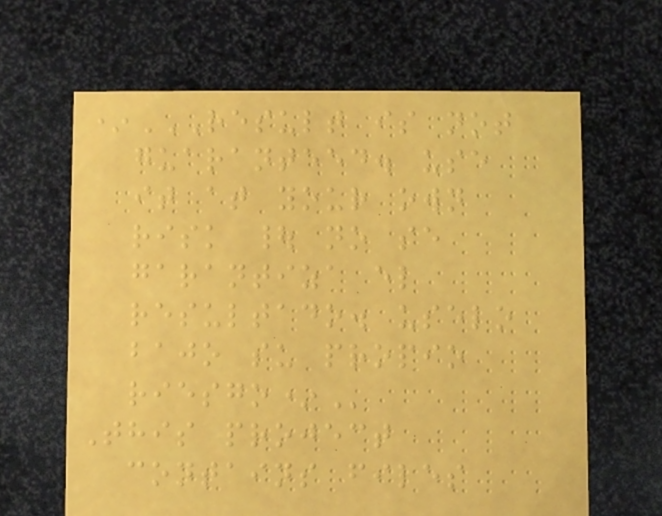*RESULT IS NOT
GUARANTEED. USE
IT AT YOUR OWN
RISK | NO SE
GARANTIZA EL
RESULTADO. USELO
BAJO SU PROPIO
RIESGO*
This project
contains files
